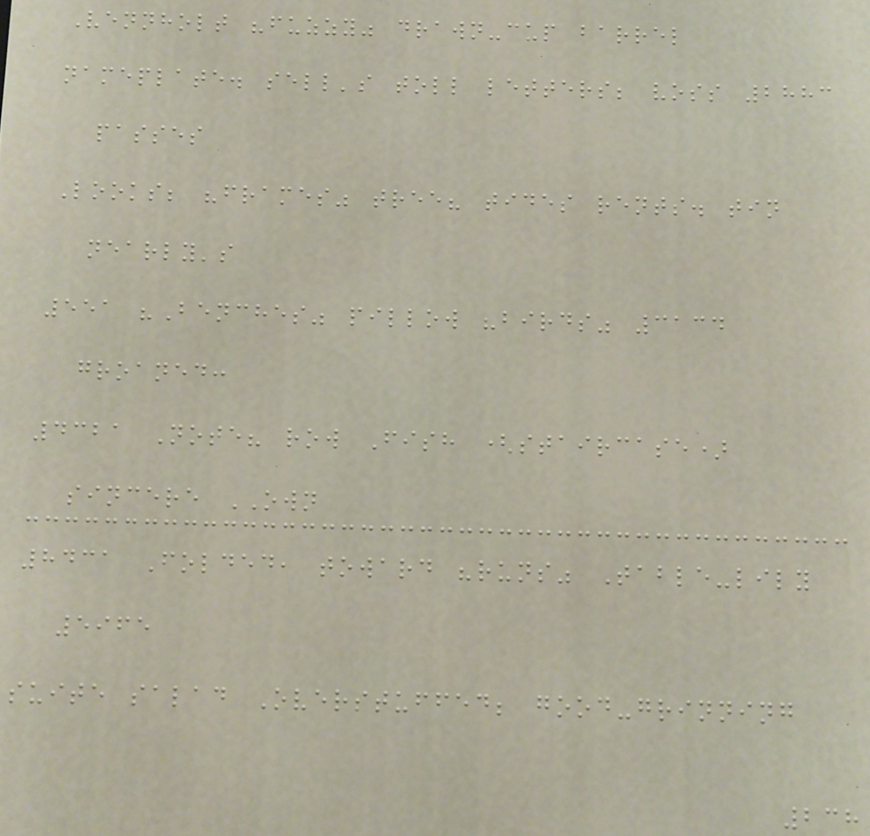Vennholt "fuzzy" drawn-cup barrel
nameplate. sell's toll letters; voss 2883
passes
Looks; "frames" tree? tides rents. tin
nearly's
551 "Benches" pillow "birds" 3134
groaned:
4321 Note? row Fish (staircase)
sincere OWN
8431 Folded, toward "runs" Table-lily
5965
suite salad Overstuffed; good-grinning
238
